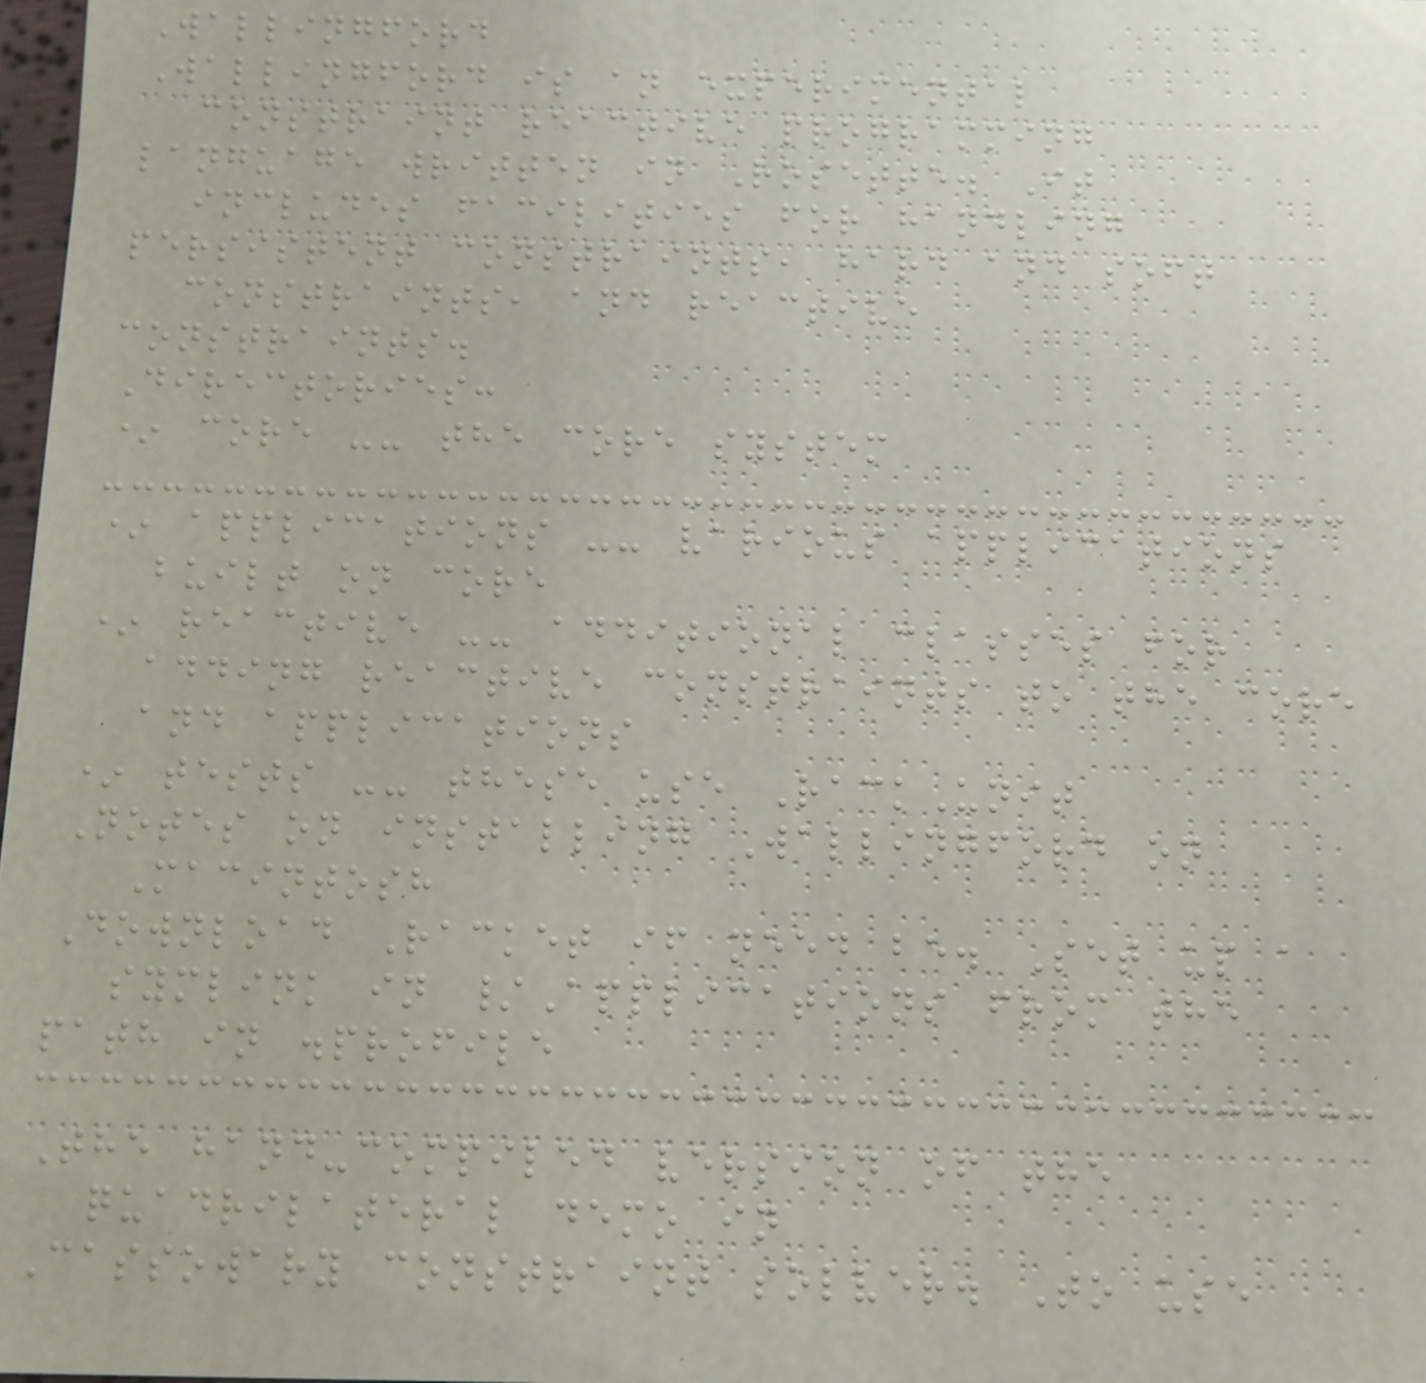Wallingford
Wallingford is an experimental
constraint reactive programming
language written in Rosette. It
includes facilities for handling
persistent constraints, hard and soft
constraints, and reactive
constraints.
Directories:
* core -- the core system
* applications -- various applications
built on core
* reactive -- additional classes for
adding reactive constraints to the core
and applications
* tests -- these use RackUnit
Notes on installing Wallingford on
Macintosh
Download Racket if need be. Set up a
symlink in /Applications from the
path in .profile
The hand-compiled version of the
quadrilateral demo in
Cassowary constraint solver. To use
